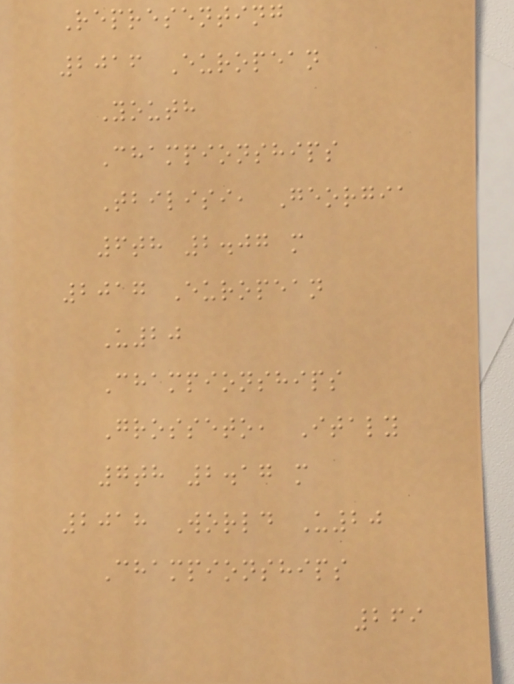Representing
2016 European
Youth
Championships
Tbilisi, Georgia
6th 2.07 m
2017 European
U20
Championships
Grosseto, Italy
7th 2.17 m
2018 World U20
Championships
269
